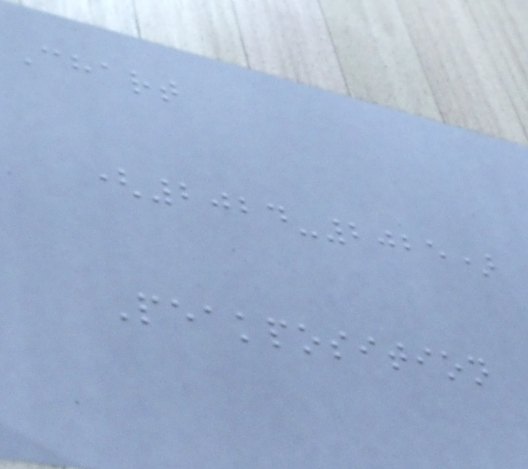Chart
(2024-2025)
Peakposition
